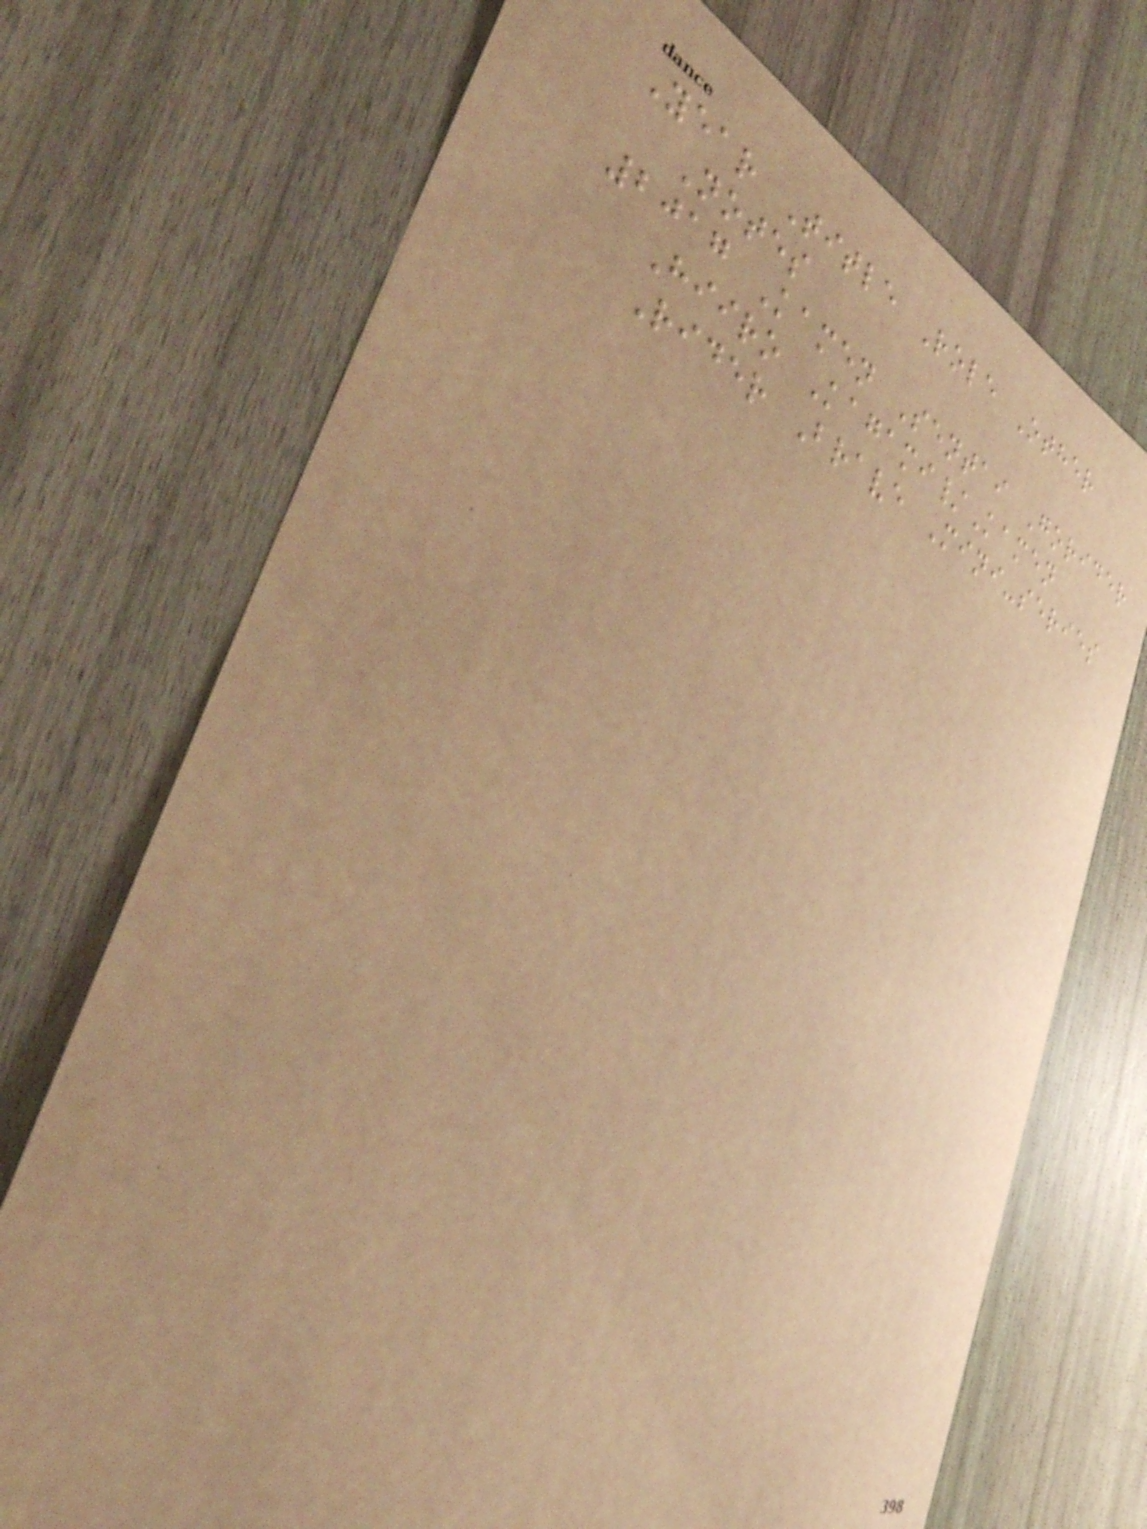Year Title Role Other
Notes
2017 Kamen Sentai Gorider
Hiiro Kagami/Kamen
Rider Brave Mini-series
